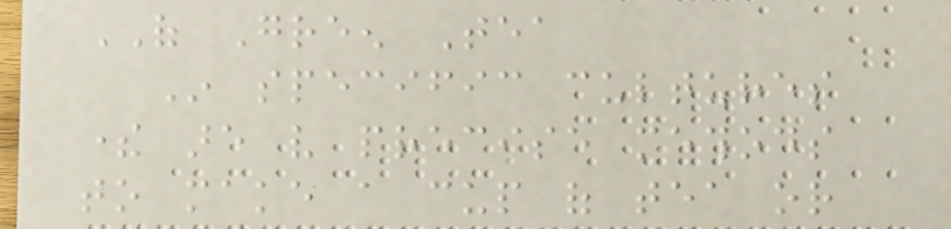OF Green Tea
In specific cultures
there are very precise methods
to make a cup of tea or
